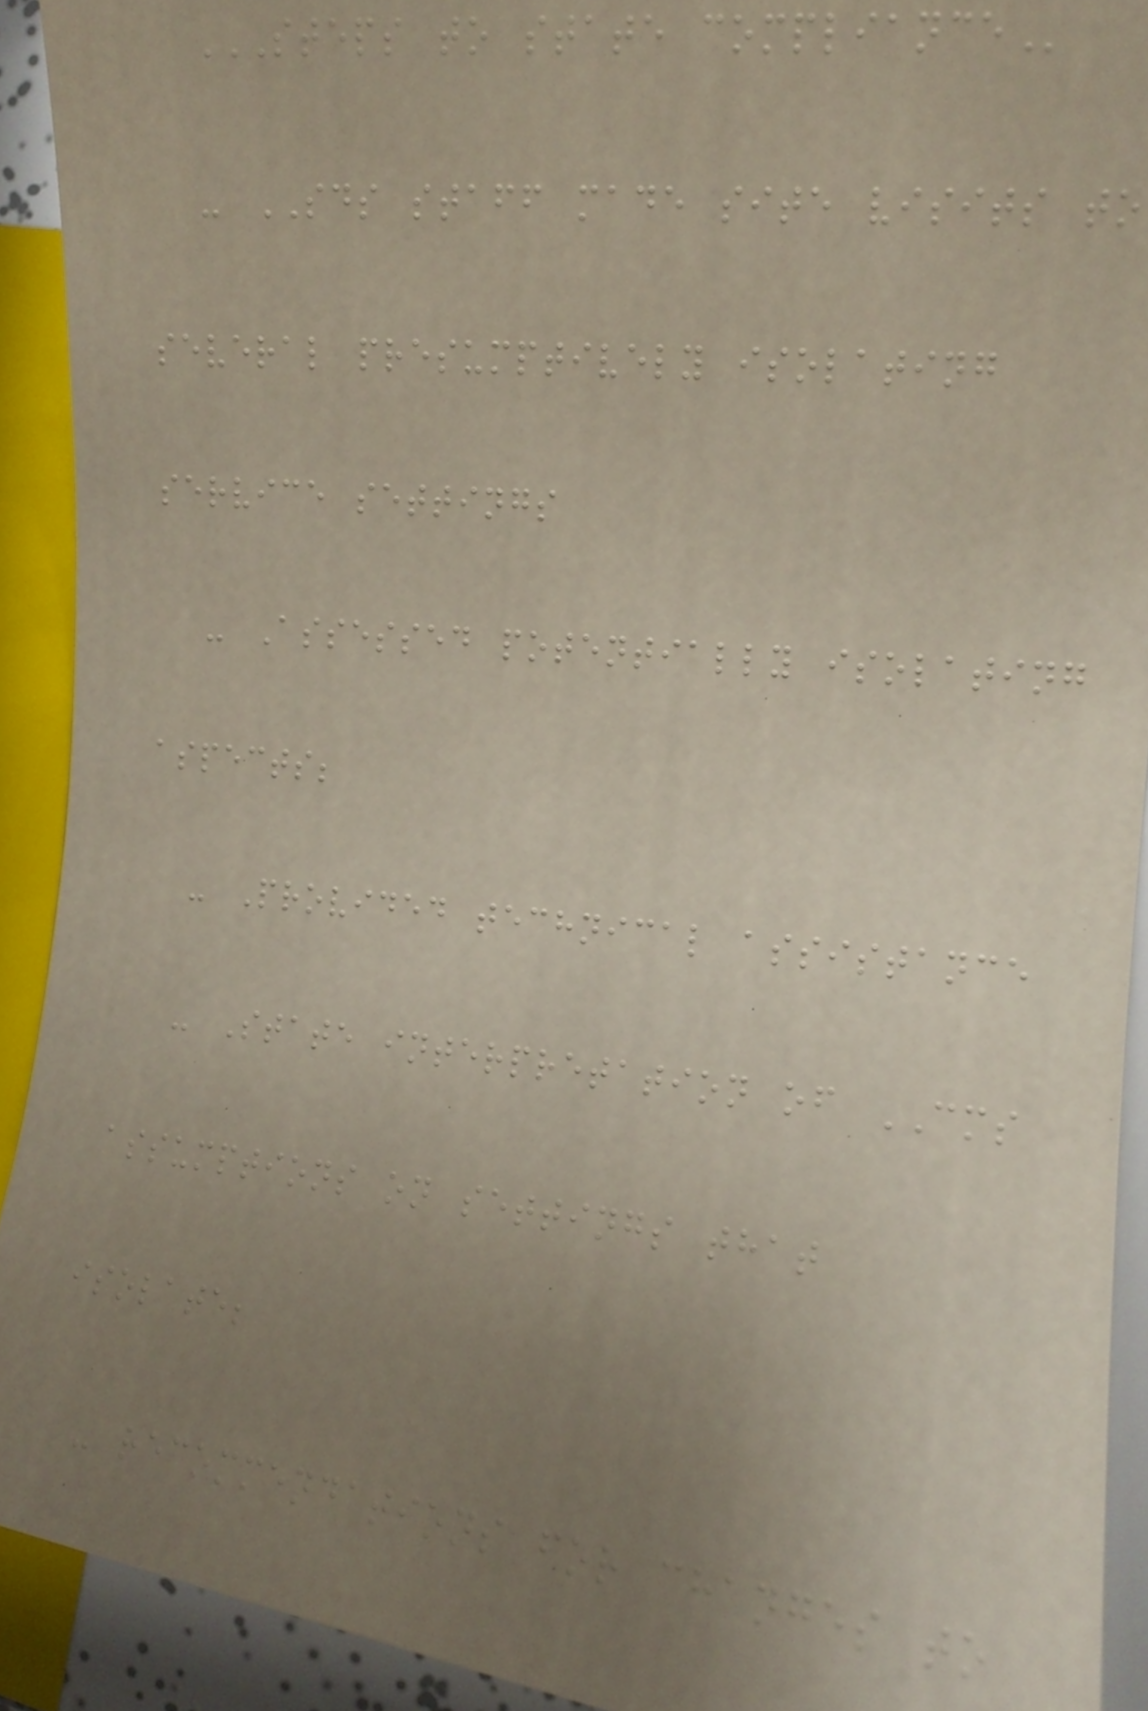STEPS TO STATE COMPLIANCE
- SDS staff made site visits to
several presumptively isolating
service settings
- Assessed potentially isolating
aspects;
- Provided technical assistance
- State interpretation of CMS
assumptions on settings that
isolate;
- recommendations for changes to
